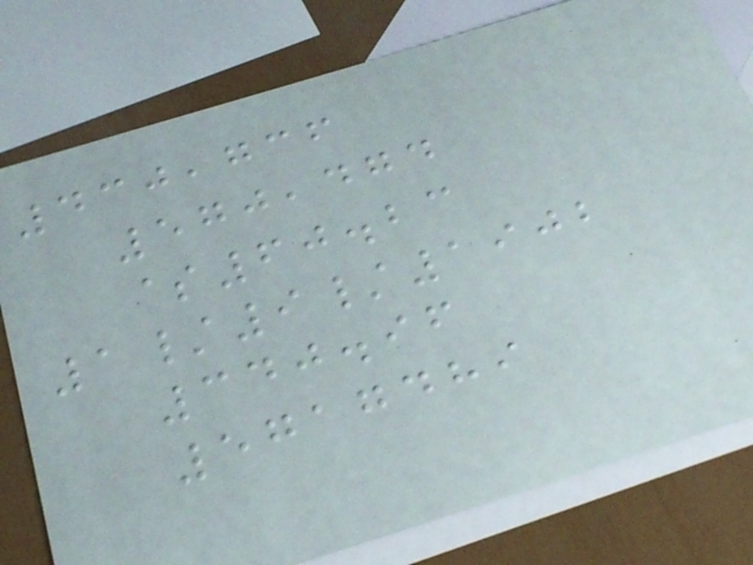430,736
570,474
$60.23
1/9/1902
340.96
5717489
